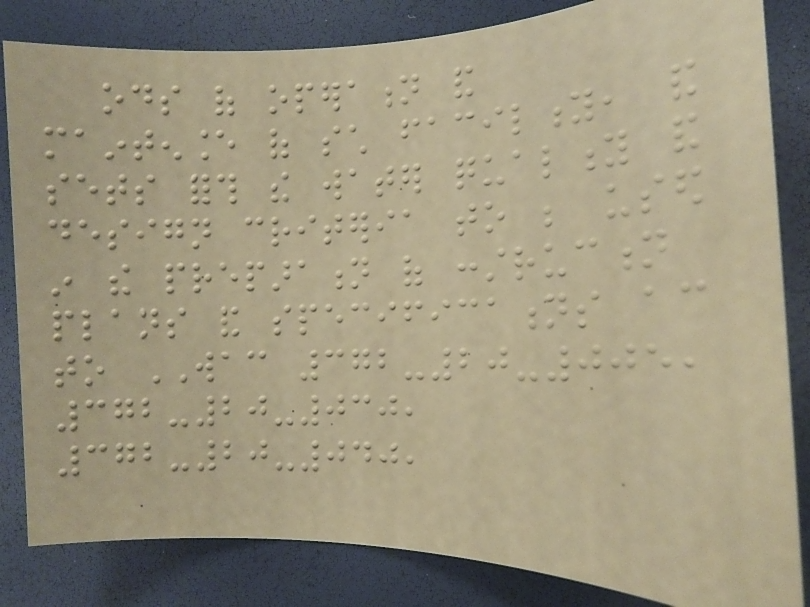ods of operation and
maintenance of such facility, and
sets forth the water quality and
design criteria to be used
in the preparation of construction
plans and specifications according
to WAC 372-20-005,
372-20-030,
372-20-040,
